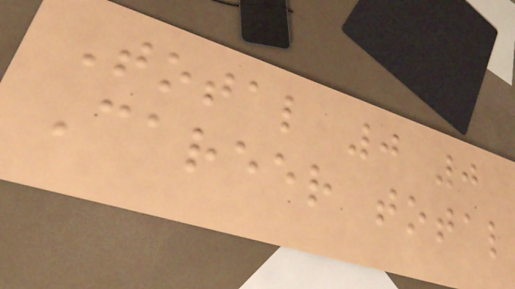Total 0 0
Career total
